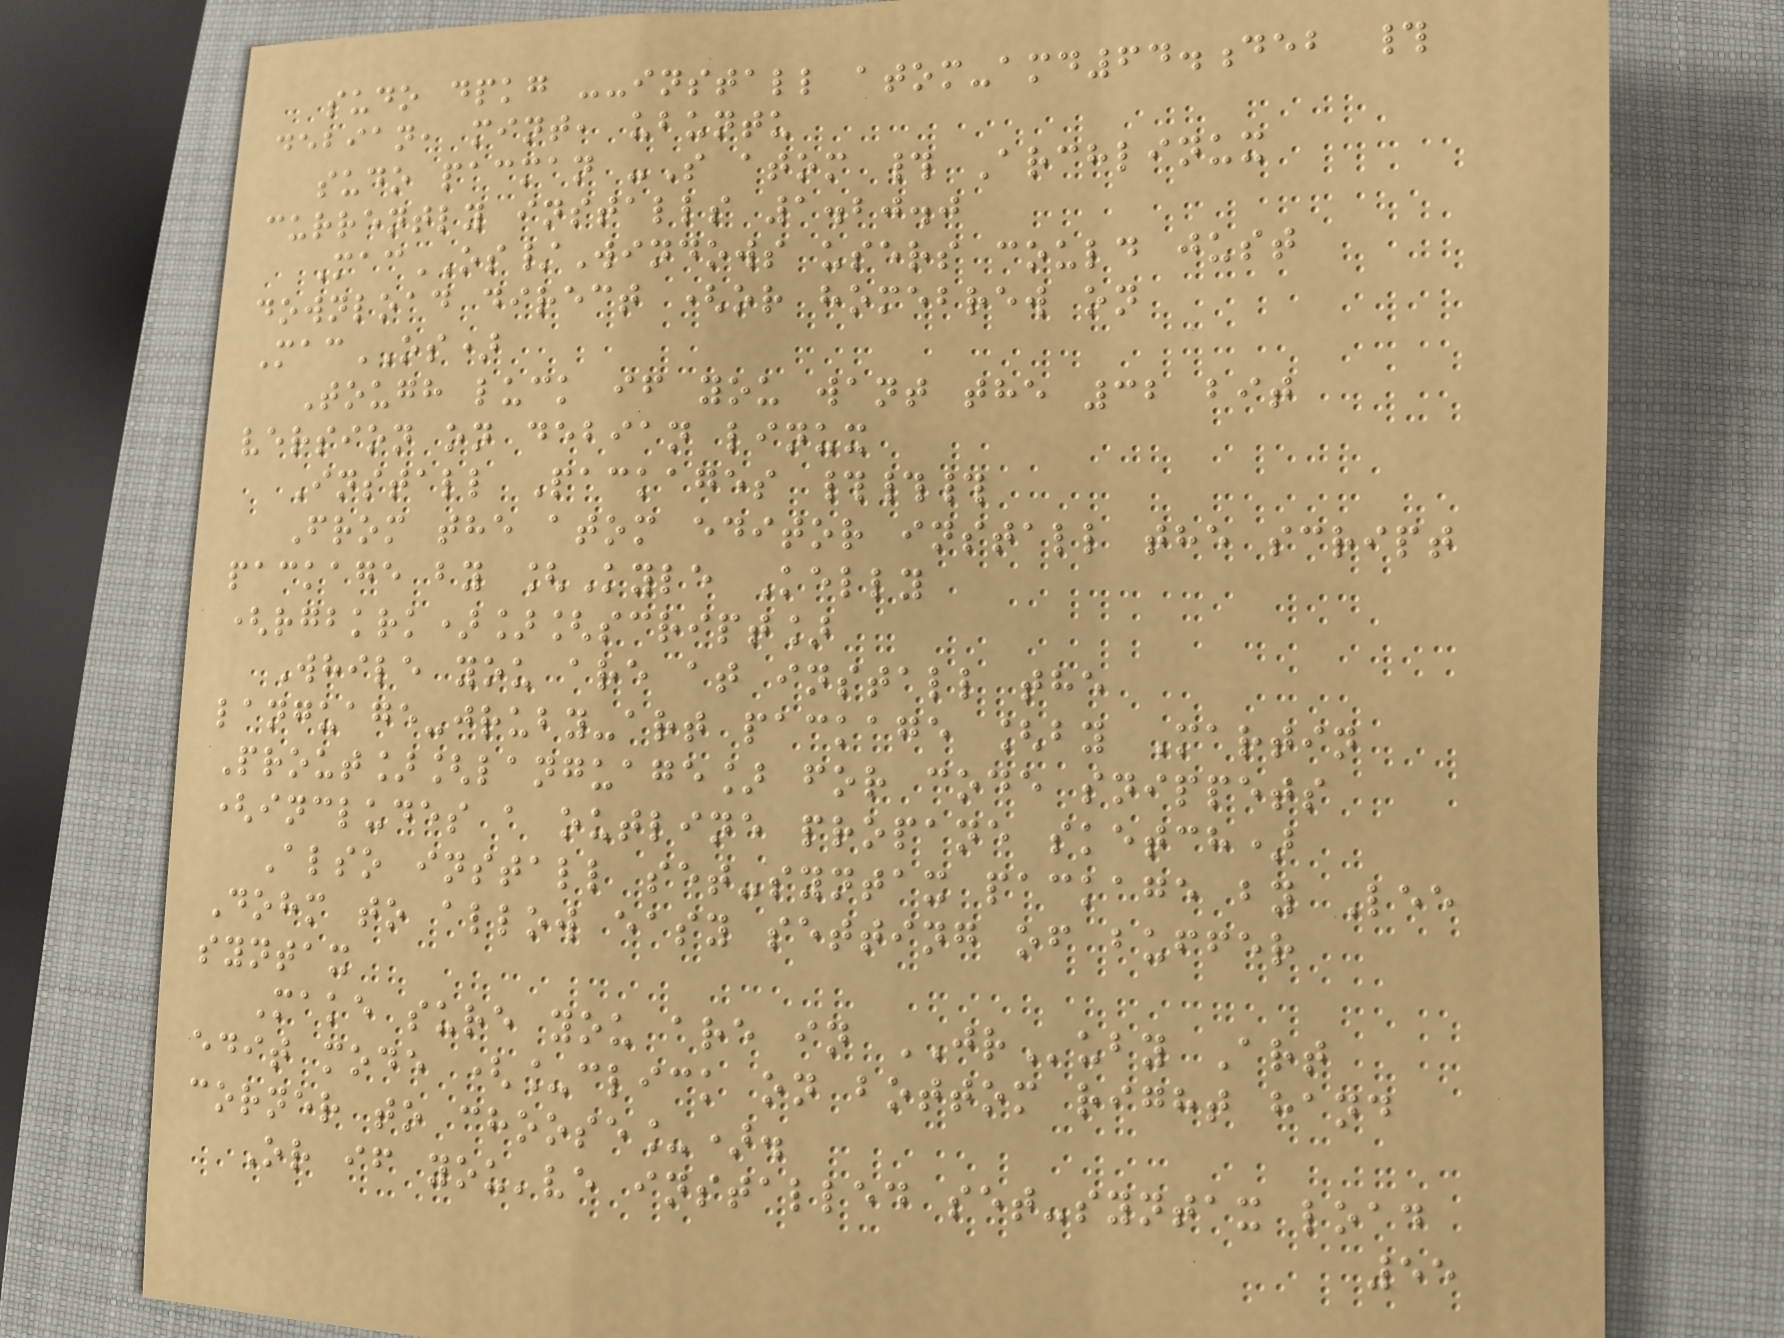sudo dpkg --install atom-amd64.deb #
debian, mint, ubuntu
sudo pacman -S atom # Archlinux
currently installs 1.20.0
MacOS/Windows users could just
download direct (or homebrew on
MacOS)
Tough luck if you want the 32 bit
version on debian linux
Install Packages ###
From the atom editor install the script
package by [Kyle Kelly
(rgbkrk)][script]
While you are at install the
language-jruby-art package [by Martin
Prout][language] for code snippets
(includes a outline propane sketch)
Also install set-syntax package by Lee
Dohm to allow easy setting of buffer
syntax
Make sure you are in JRuby Art
edit mode (_click on bottom right hand
corner to choose_).
Or if you've installed set-syntax load
55
